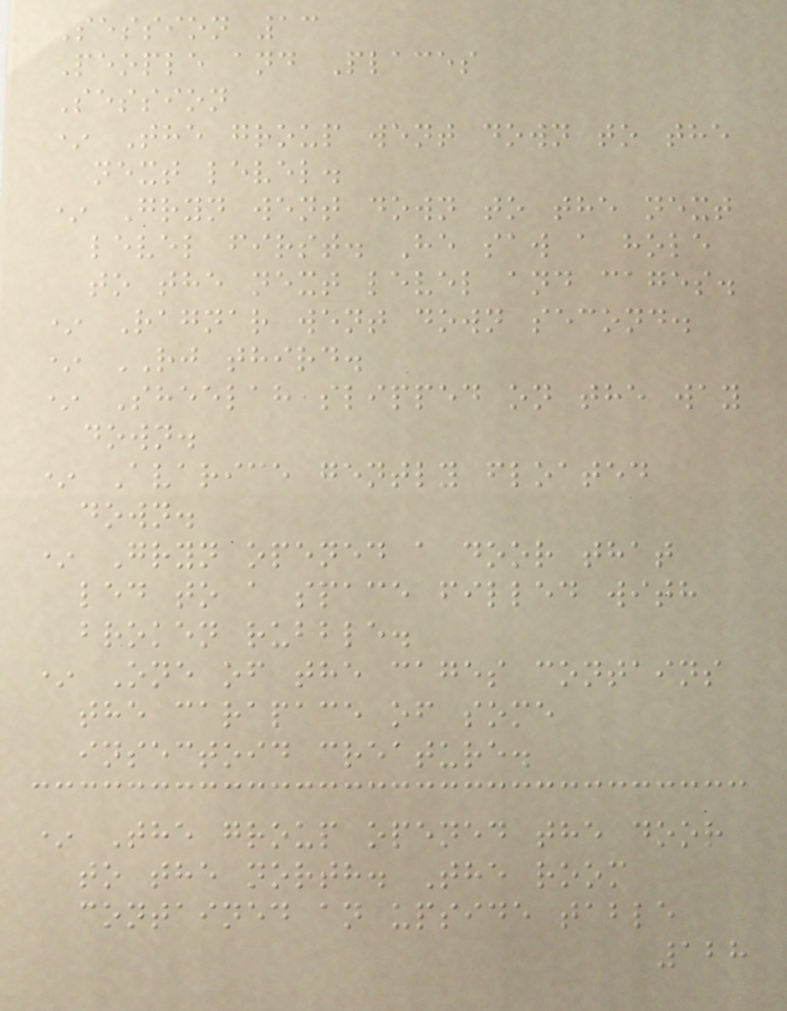Session 13
People and Places
Session
* The group went down to the
next level.
* Gryn went down to the next
level first. He saw a hole
to the next level and cages.
* Ragnar went down second.
* RJ third.
* Sheelah slipped on the way
down.
* Avarice gently floated
down.
* Gryn opened a door that
led to a space filled with
broken rubble.
* One of the cages contains
the carapace of some
insectoid creature.
* The group opened the door
to the north. The room
contained an upside table
128
